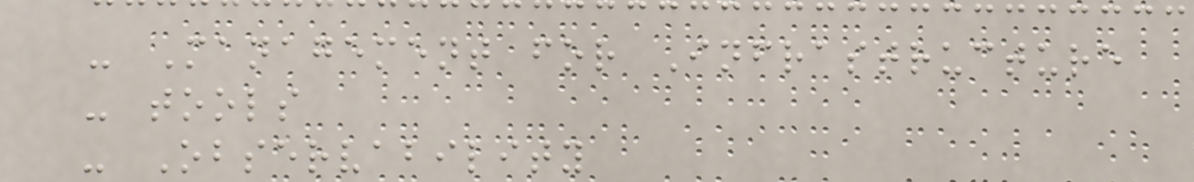- Management for Infrastructure
- tools
- Observability
